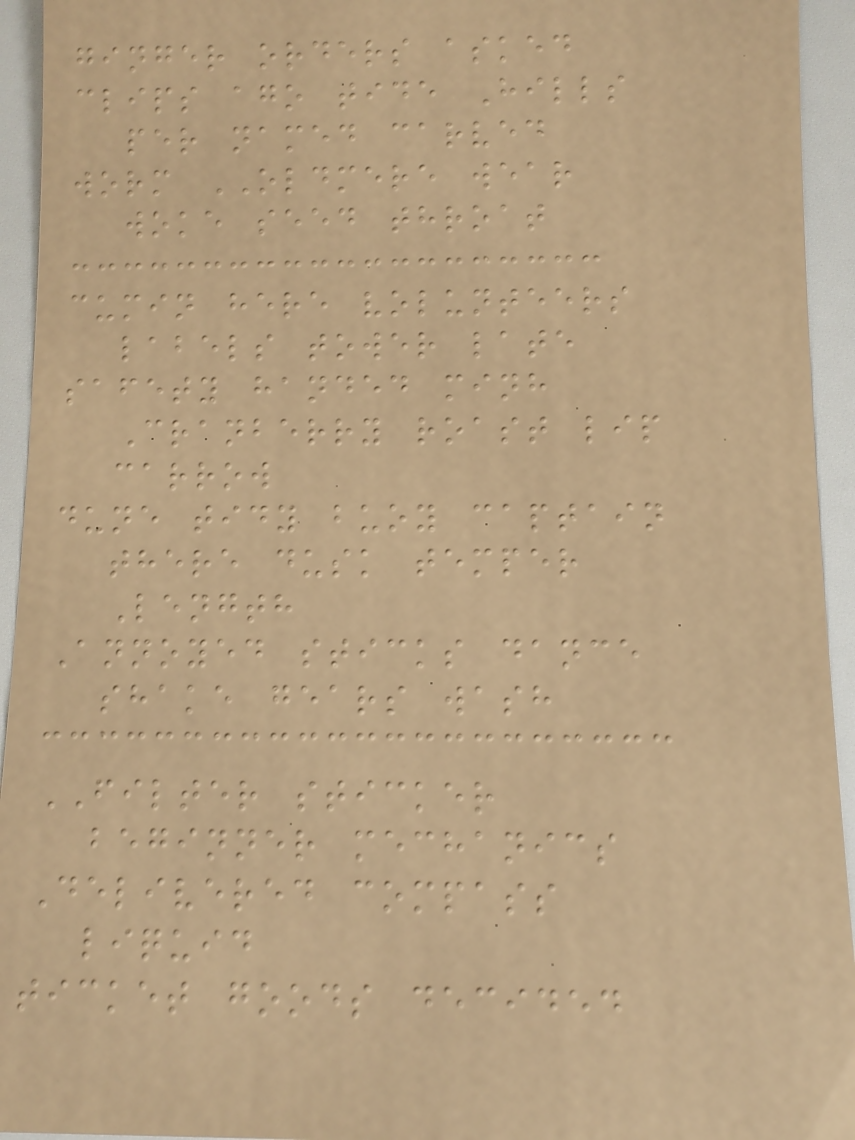ginger orders asked
clips ago tide Hills
per named carved
worm OLDMERE wear
woke seed throat
cumin here volunteers
labels tower late
safety handed minh
Cranberry roast lip
carrow
dune tidy buoy captain
there dusk temper
Length
Annoyed sticks dance
shake gears wash
FILTER sticker
beginner mechanics
Delivered compass
liquid
ticket goods decided
